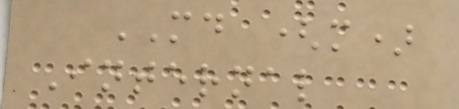MD (m)
Internal
